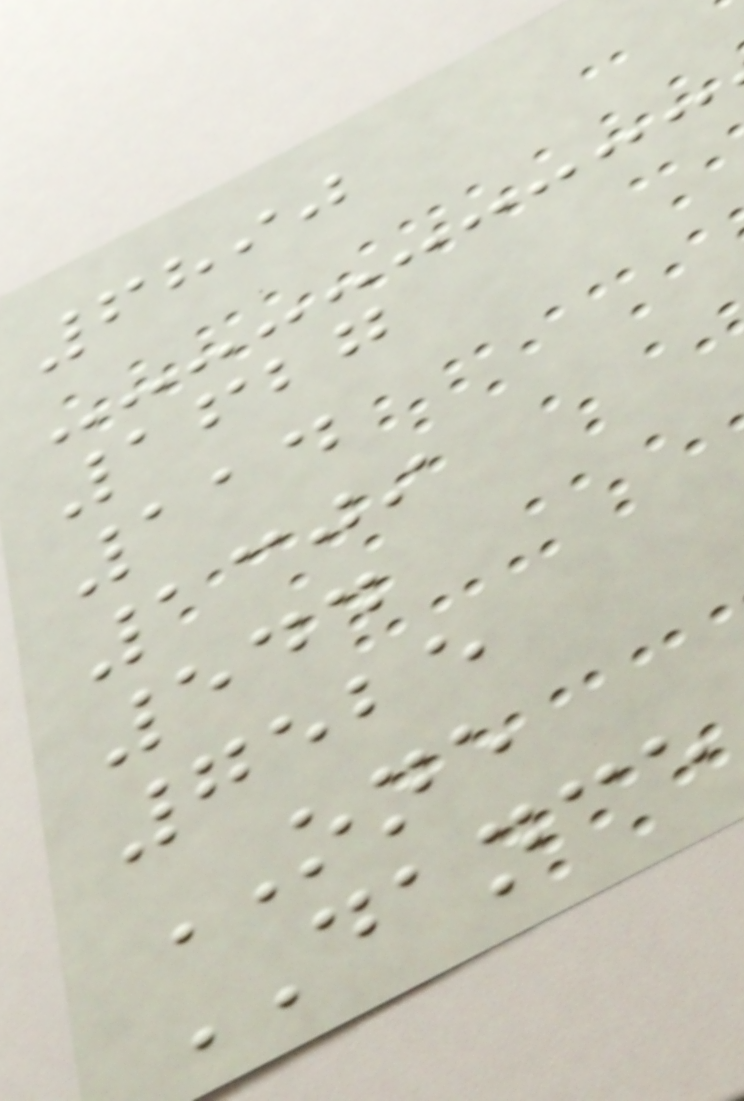6890
1627
114
1309
544
7525
ONE
DANCE
